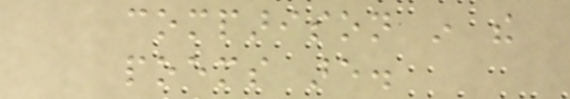comparison in the
poems are.
